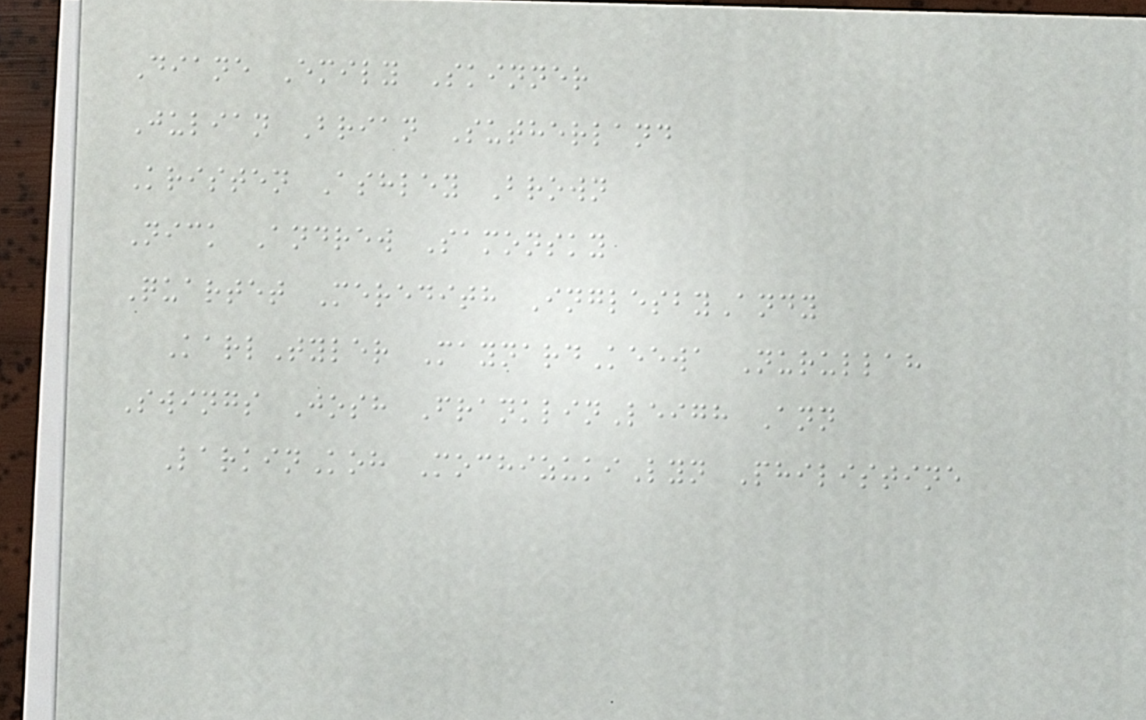Diane Emily Skinner
Julian Brian Sutherland
Kristen Ashley Brown
Nick Andrew Samonsky
Quartet Meredith InglesbyAndy
KarlTyler MaynardKeewa Nurullah
Swings Josh FranklinLeigh Ann
LarkinKoh MochizukiLyn Philistine
